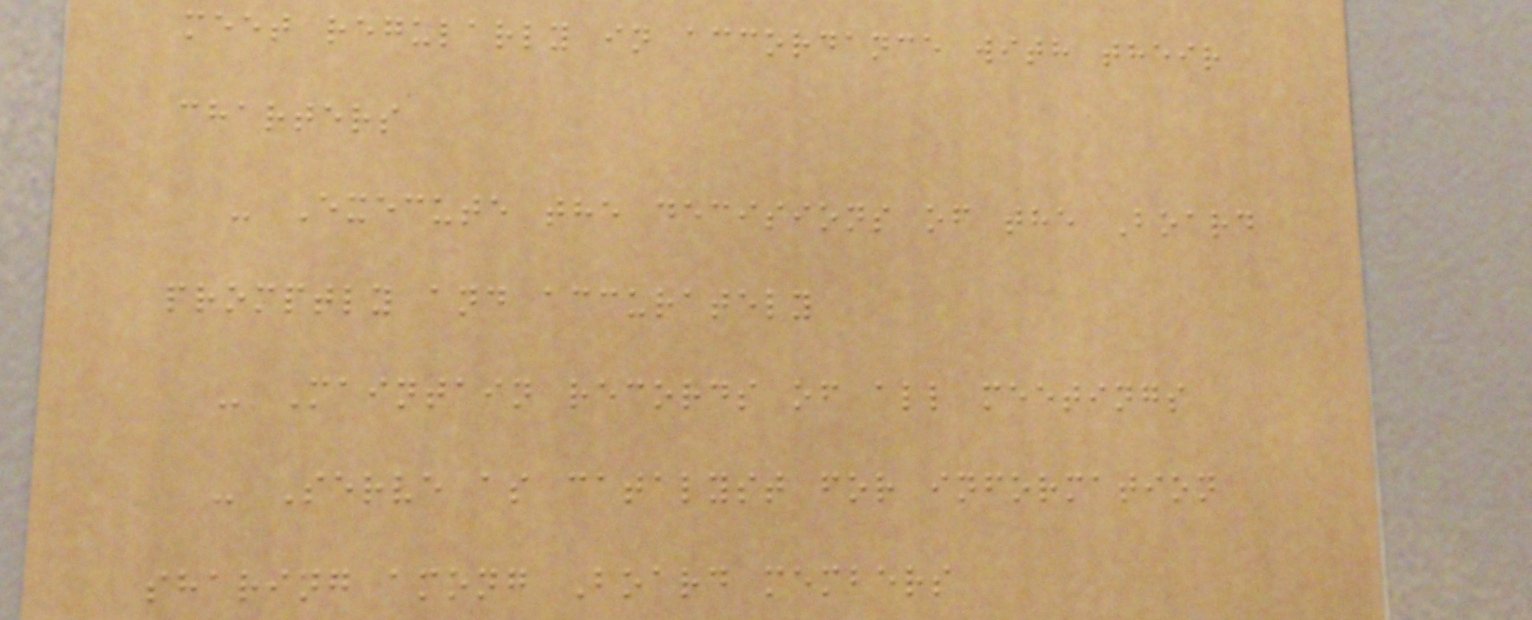meet regularly in accordance with their
charters
- Execute the decisions of the Board
promptly and accurately
- Maintain records of all meetings
- Serve as catalyst for information
sharing among Board members
